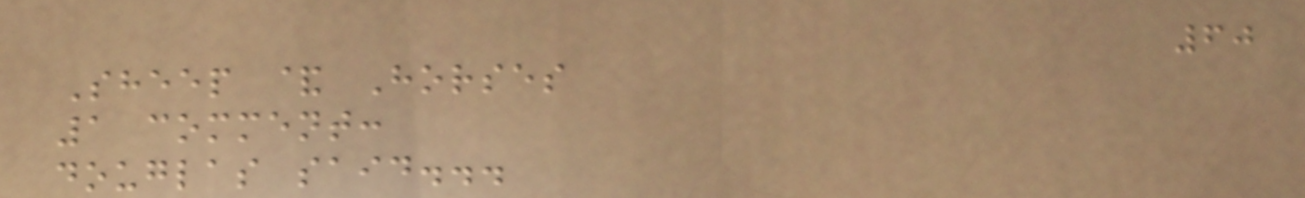60
Sheep & Horses
1 comment:
douglas said...
